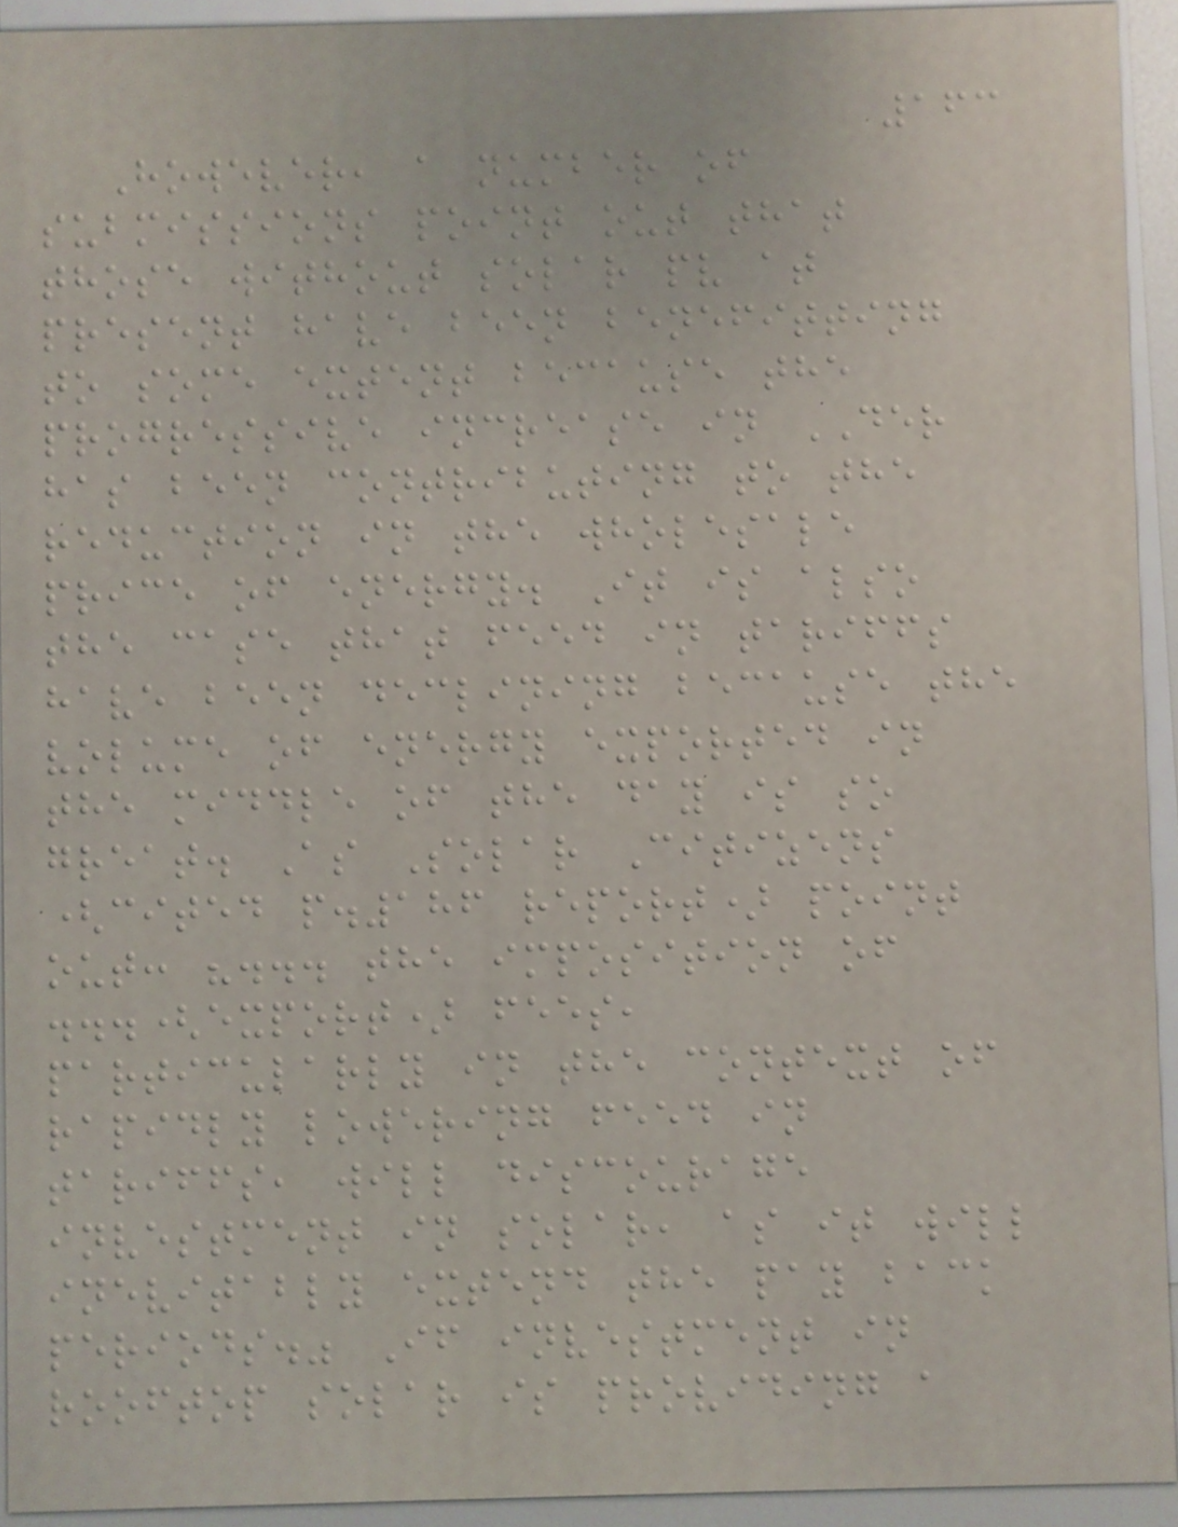163
However, a number of
submissions point out that
those without solar pv at
present have been benefitting
to some extent because the
progressive increase in DER
has been contributing to the
reduction in the wholesale
price of energy. It is also
the case that feed in tariffs
have been declining because the
volume of energy exported in
the middle of the day is so
great. As Solar Citizens
(cited p.186 report) point
out: "... the imposition of
...(export) fees,
particularly in the context of
rapidly lowering feed in
tariffs, will discourage
investment in solar, as it will
inevitably extend the pay back
periods." If investment in
rooftop solar is providing a
